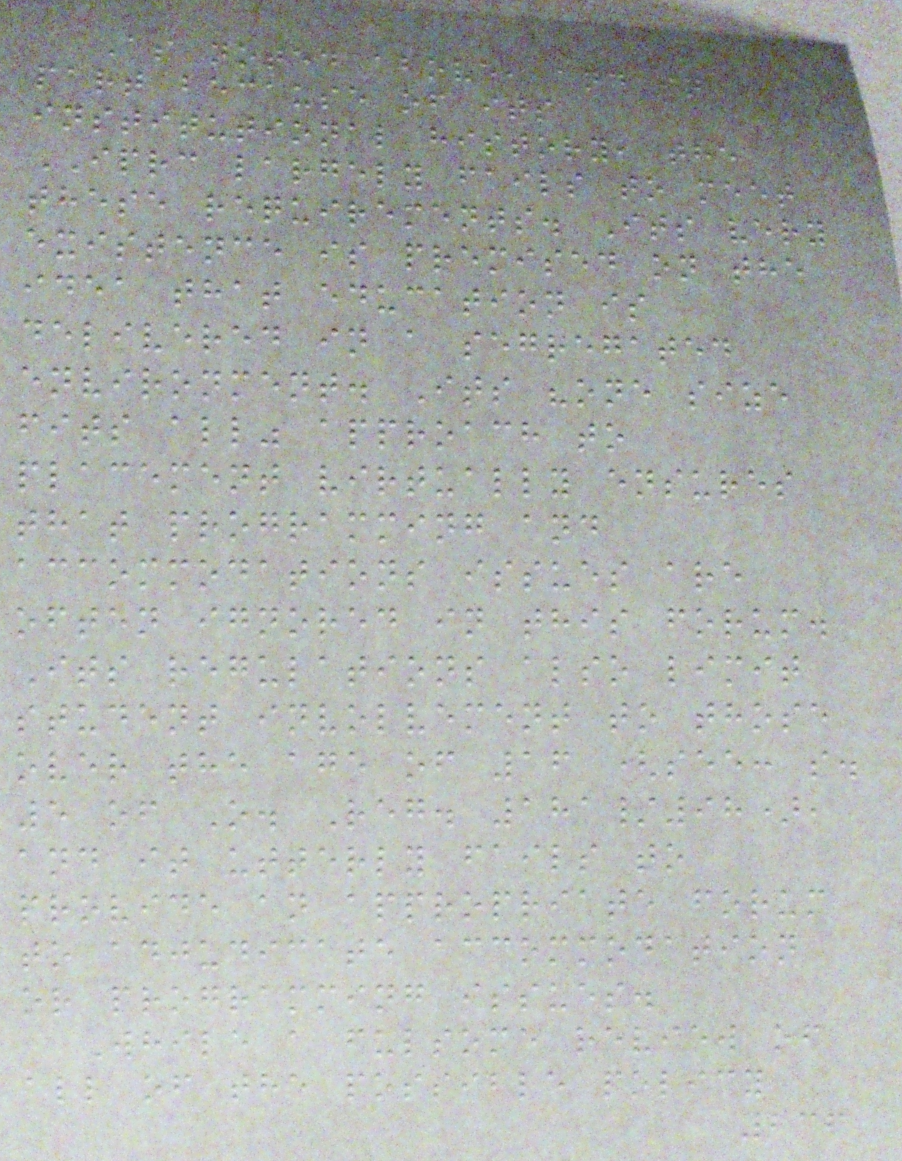As noted above, and in
part because of its
institutional history, the
IPRC largely fails to meet
these requirements. Its very
existence is premised on the
idea that education is
delivered in a segregated
environment. Its "one size
fits all" approach to
placement virtually ensures
that programming and
accommodations issues are
often ignored in this forum.
Its regulations also limit
student involvement to those
over the age of 16 (see: s.
5 of O. Reg. 181/98),
and it utterly fails to
provide an appropriate forum
to adjudicate accommodation
or programming issues.
While a fulsome review of
all of the possible policy
236
